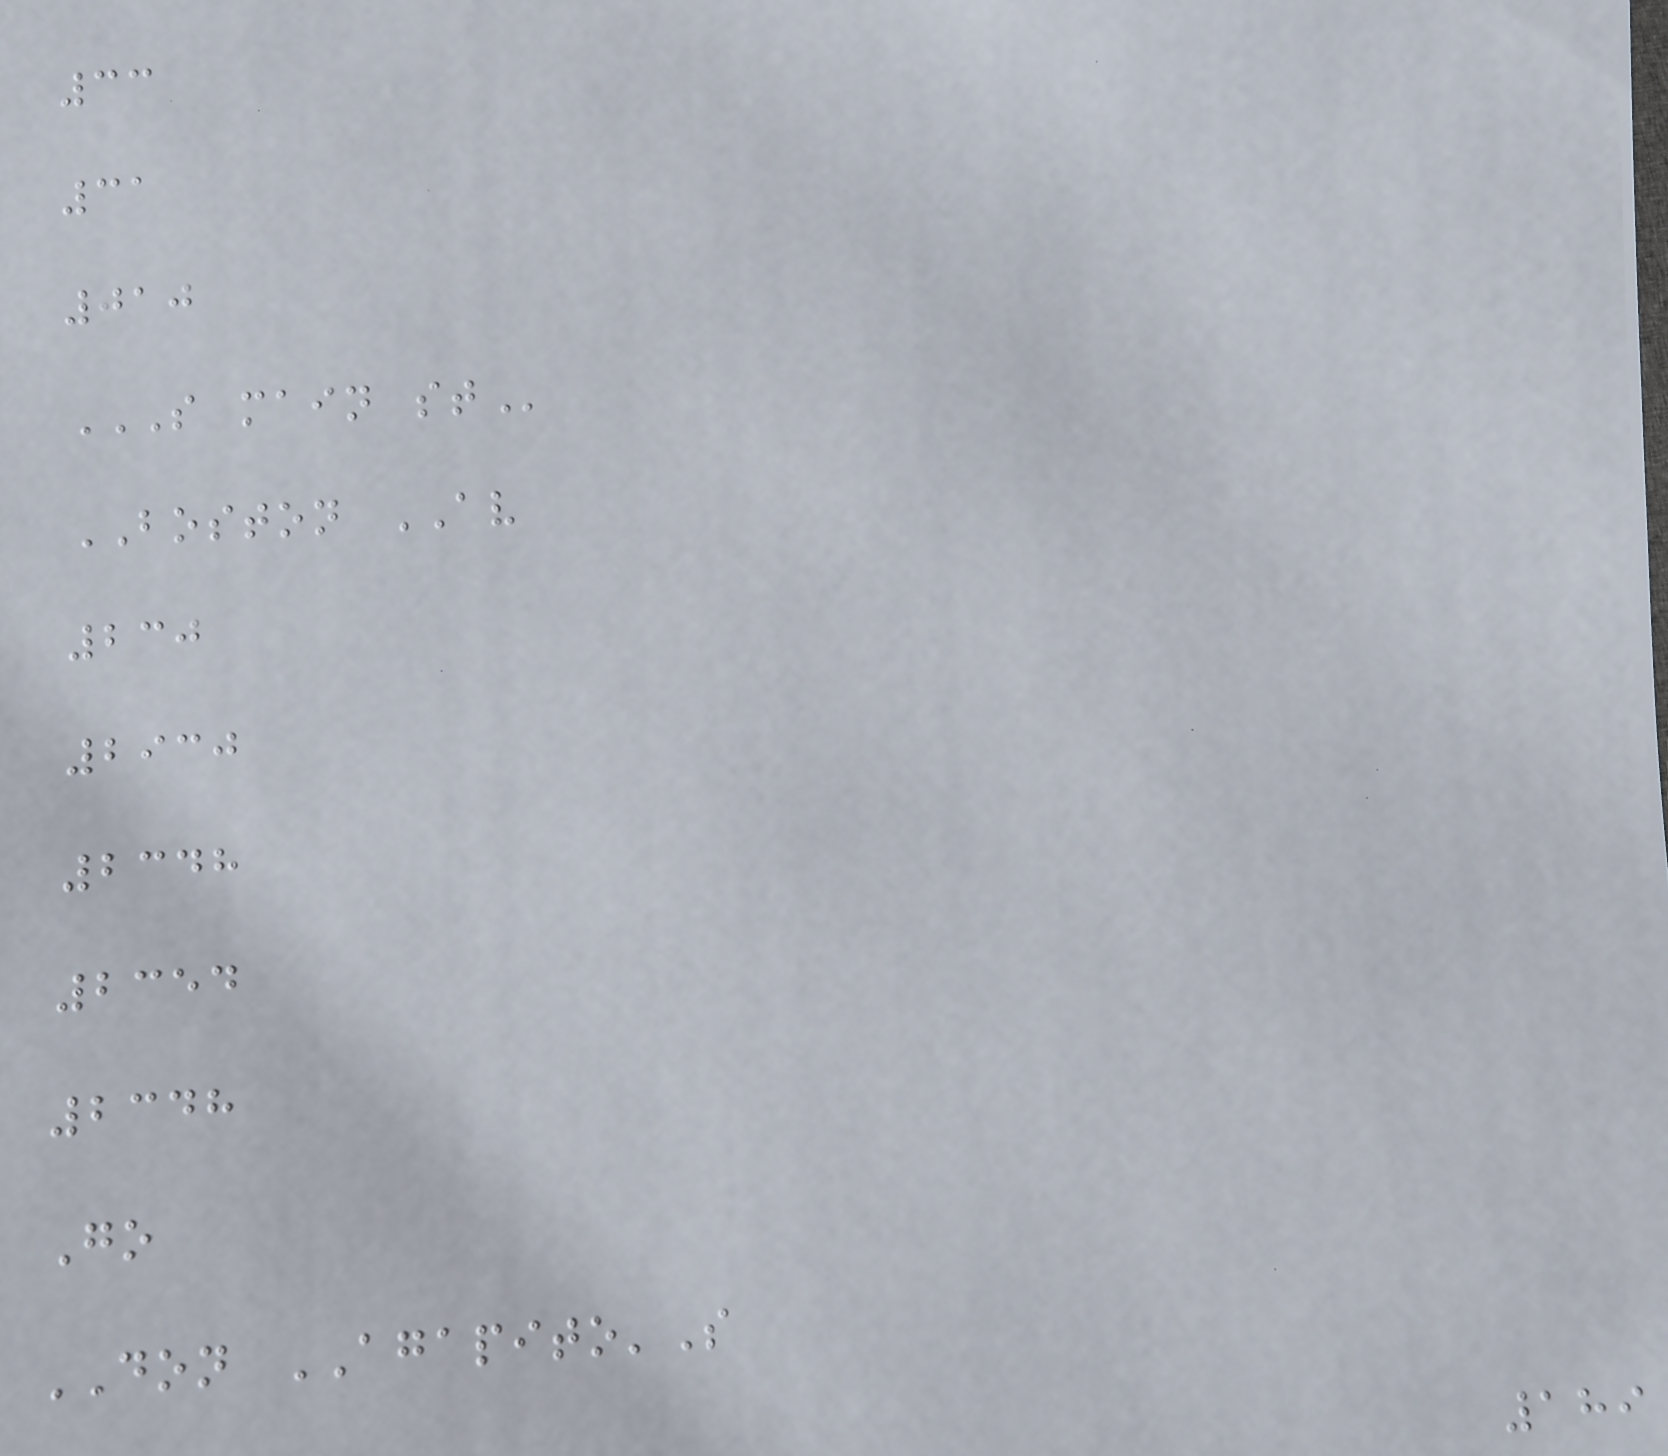33
31
010
S MAIN ST
BOSTON AV
230
2930
2348
2354
2348
Go
DON AGAPITO'S
189
